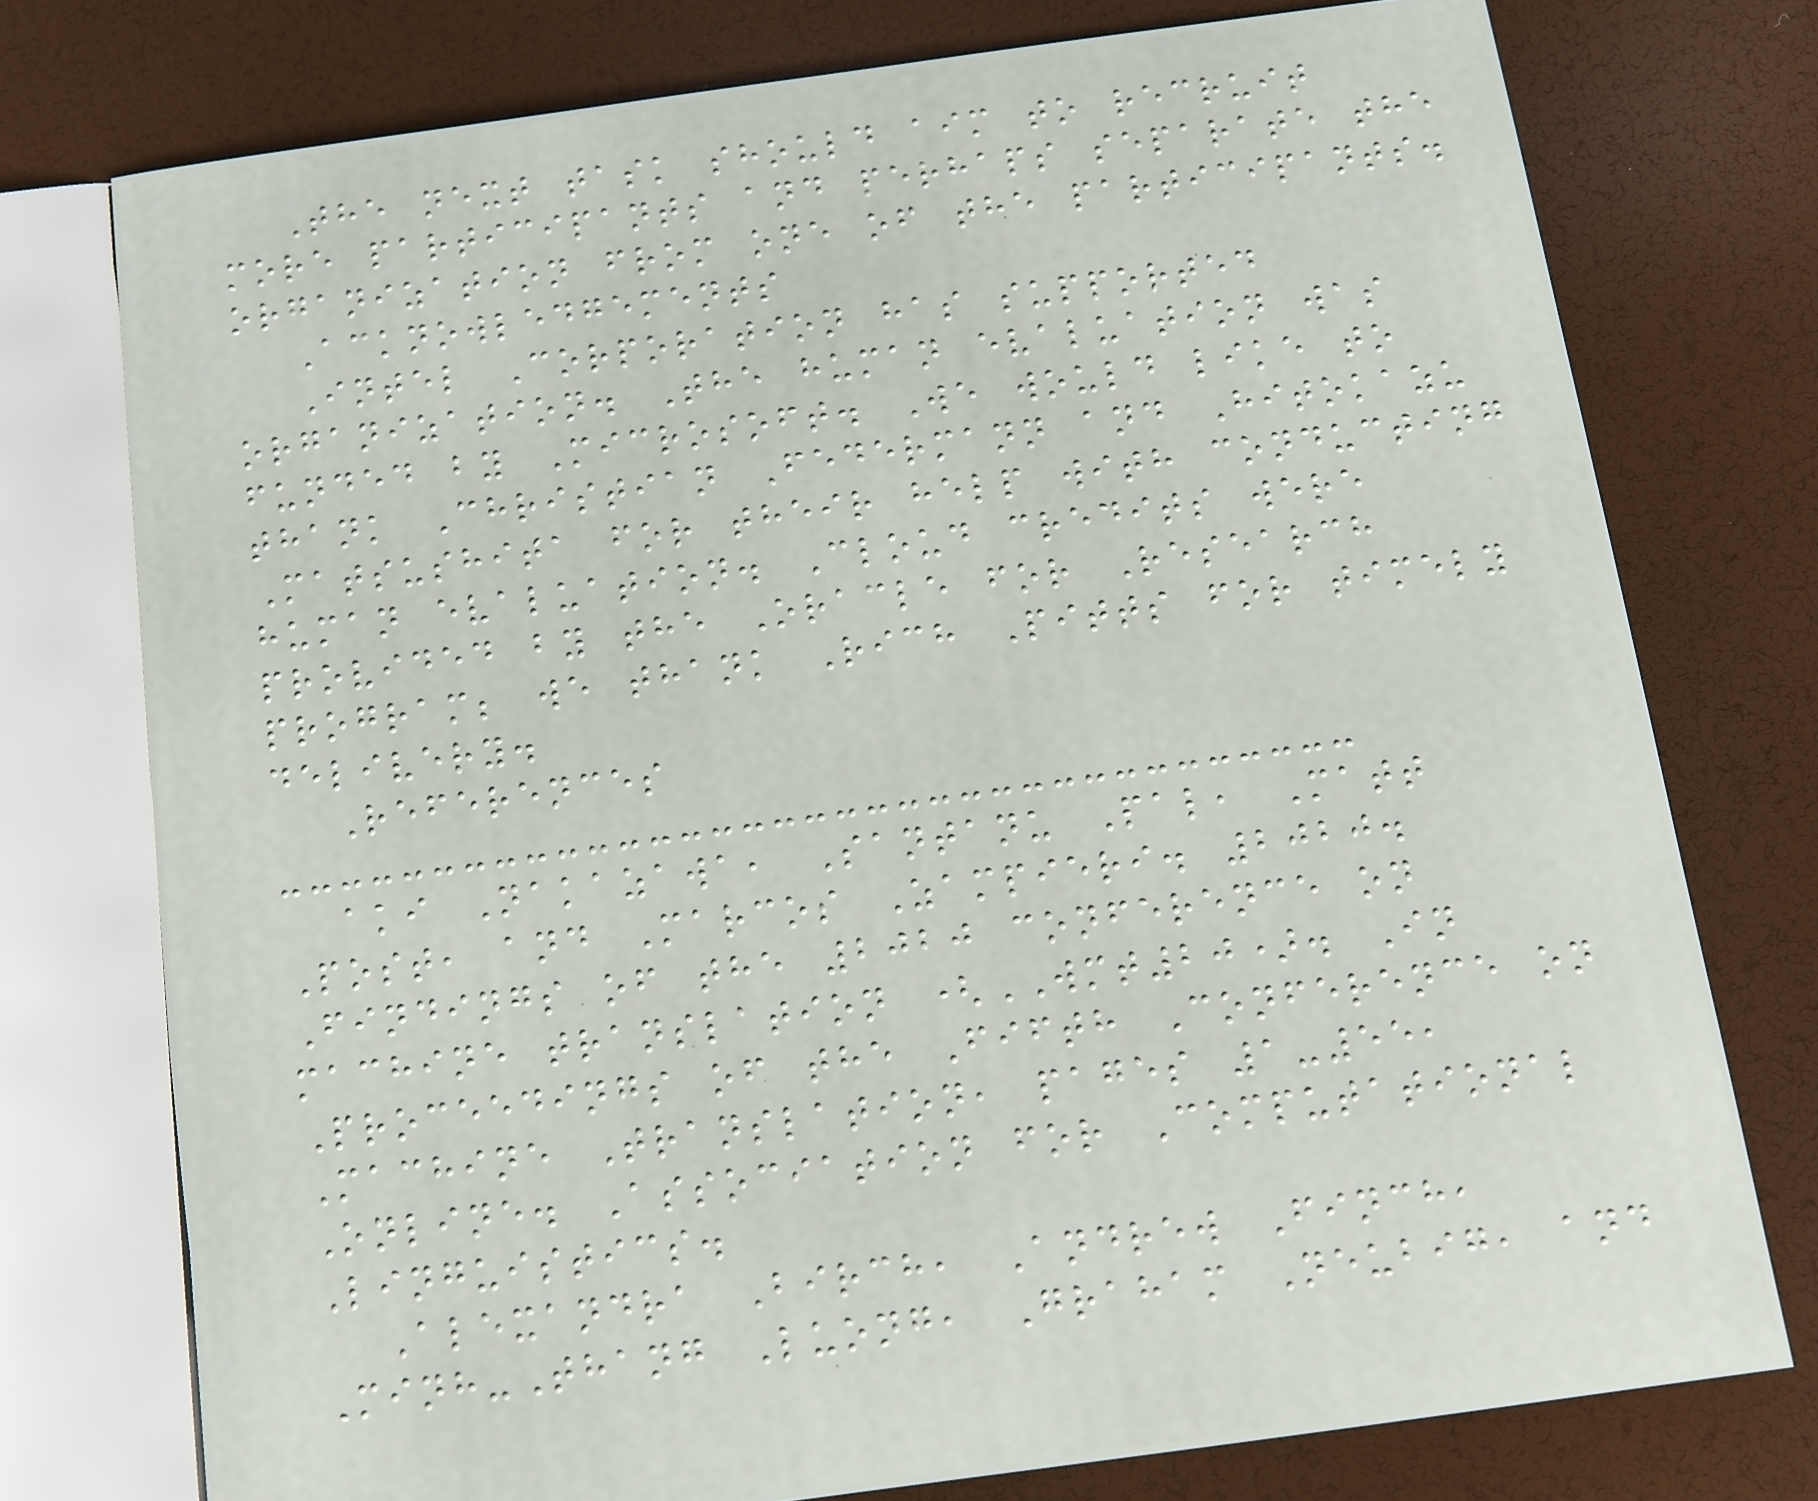The next task should aim to recruit
more participants and perhaps separate the
organization from one of the participants.
Acknowledgements
Intel Corporation has supported
organization. The human evaluation was
funded by Microsoft. We would like to
thank Christian Federmann and Hitokazu
Matsushita for their help with conducting
human evaluation. Cloud credits were
provided by the Oracle for Research
program; we thank Rich Pitts for timely
delivery.
References
aki Nakazawa, Santanu Pal, Matt
Post, and Marcos Zampieri. 2020.
Findings of the 2020 conference on
machine translation (WMT20). In
Proceedings of the Fifth Conference on
Machine Translation, pages 1-55,
Online. Association for Computational
Linguistics.
Alexandra Birch, Andrew Finch,
Minh-Thang Luong, Graham Neubig, and
